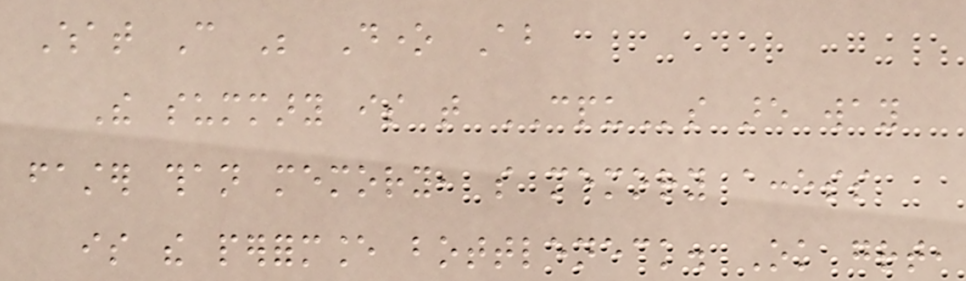What Can Be Done About
The summary is that CPUs are way
faster than memory, so memory access
is the performance bottleneck. Ok great,
